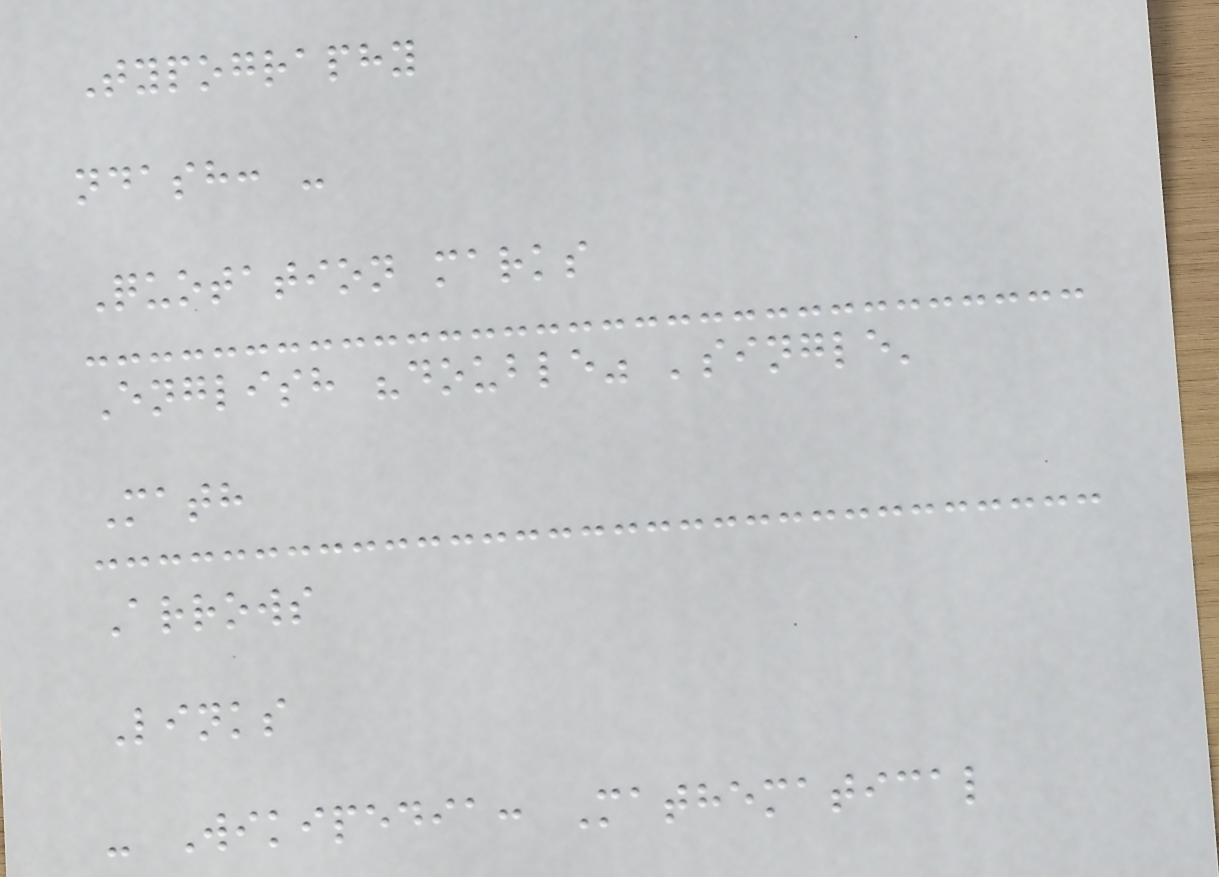Typography
ndash: -
Quotation marks
English "double" 'single'
Math
Arrows
Links
- Wikipedia: Mathematical
